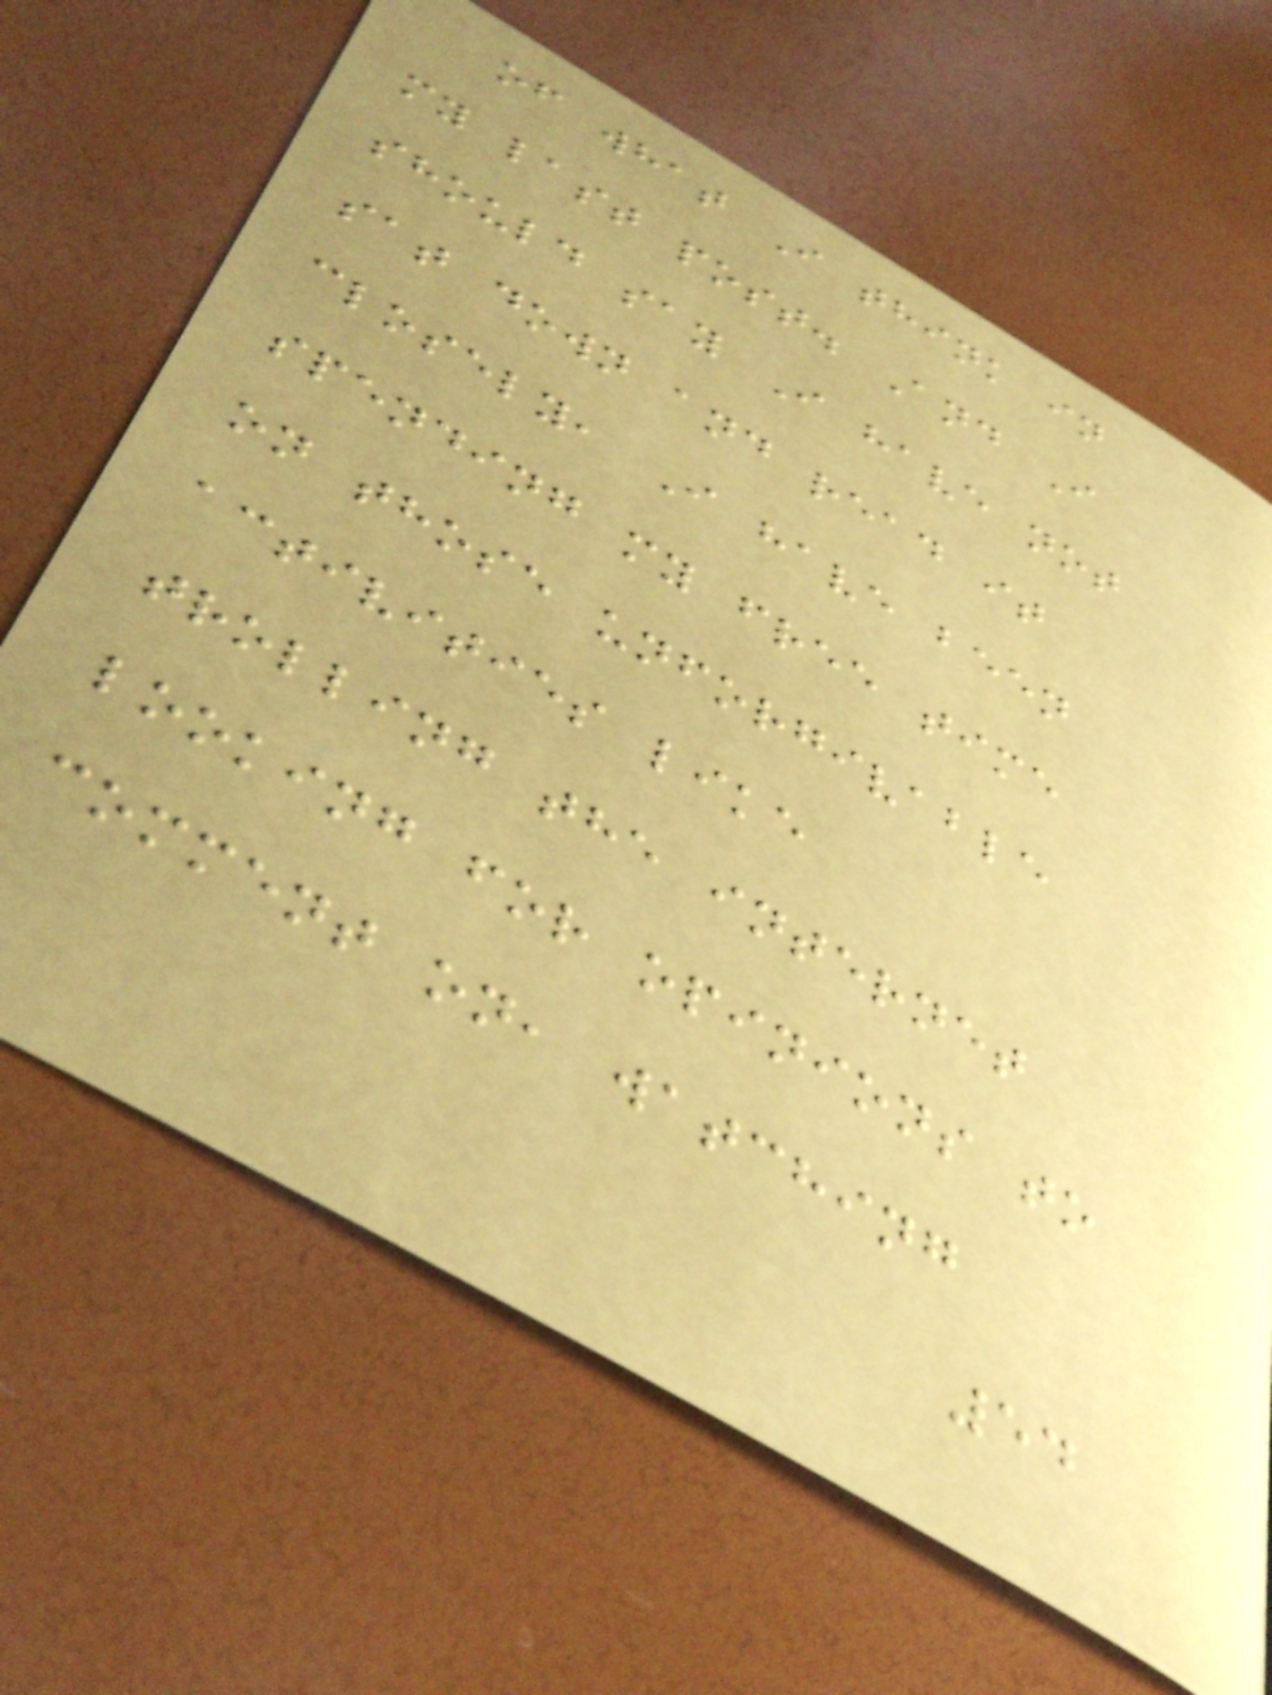of what I think in
my last post. And I
should say I have not
sat down and read it
closely, I have been
spending my free time
on those unforgivable
activities like
trolling the internet
looking for opinions to
comment on, watching
54
